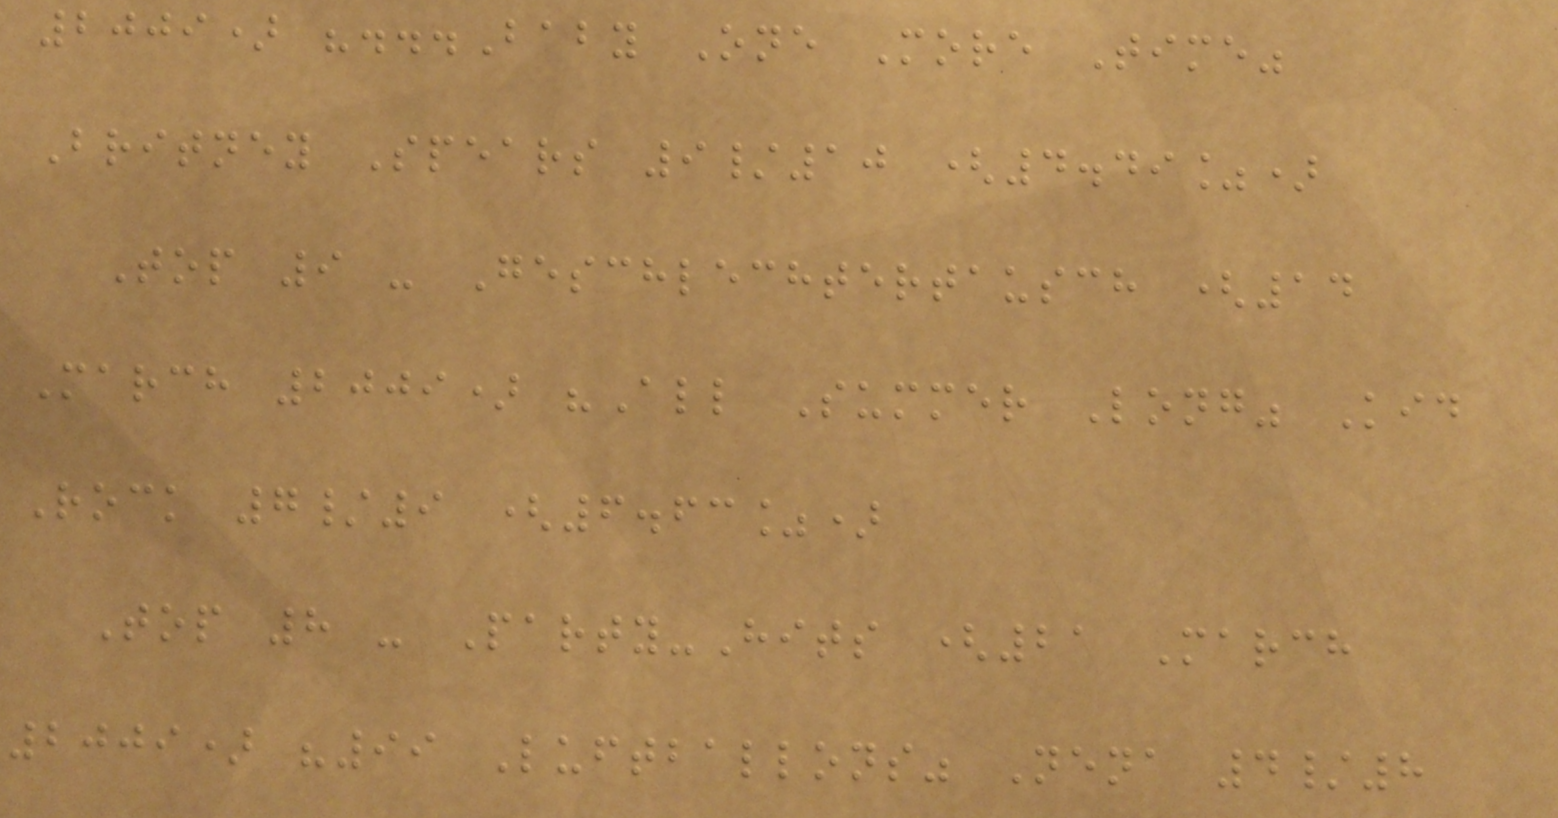2009) "...Baby One More Time"
Britney Spears 9/10 (4.49%)
Top 9 - Geschlechtertausch (14
March 2009) "All Summer Long" Kid
Rock 7/9 (6.63%)
Top 8 - Party-Hits (21 March
2009) "99 Luftballons" Nena 4/8
